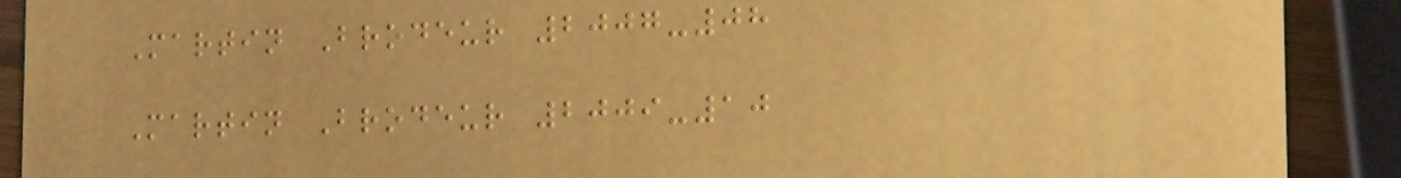Martin Brodeur 2007-08
Martin Brodeur 2009-10
